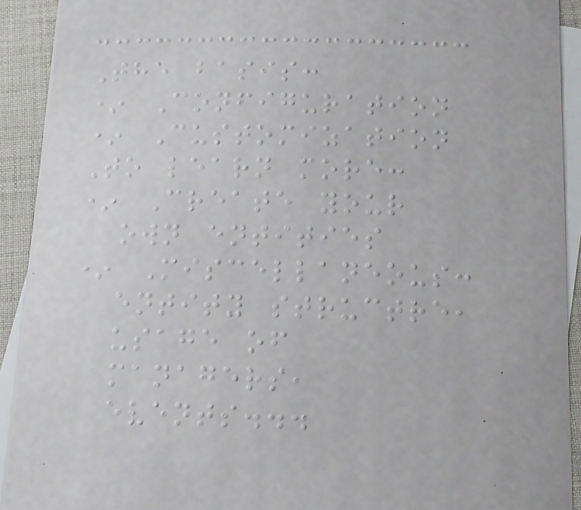The basis:
* Configuration
* Customization
To learn more:
* Create your
own entities
* Miscellaneous:
entity structre,
usage of
managers,
events...
